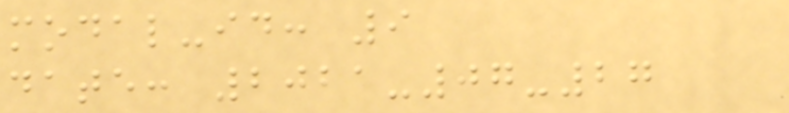modal-id: 9
date: 2021-07-27
